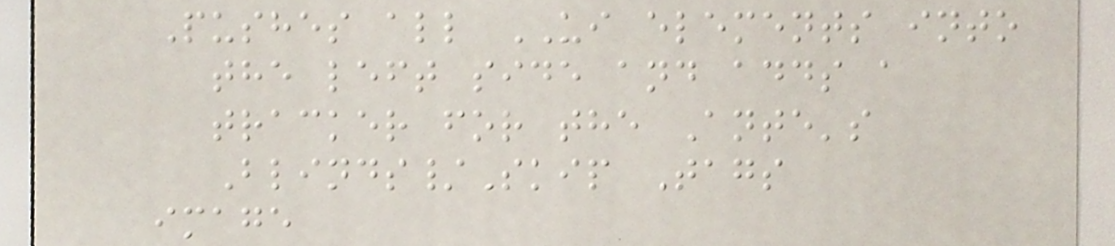Pushes all UI elements into
the left side and adds a
tracker for the Ante's
Blinds/Skip Tags
image
